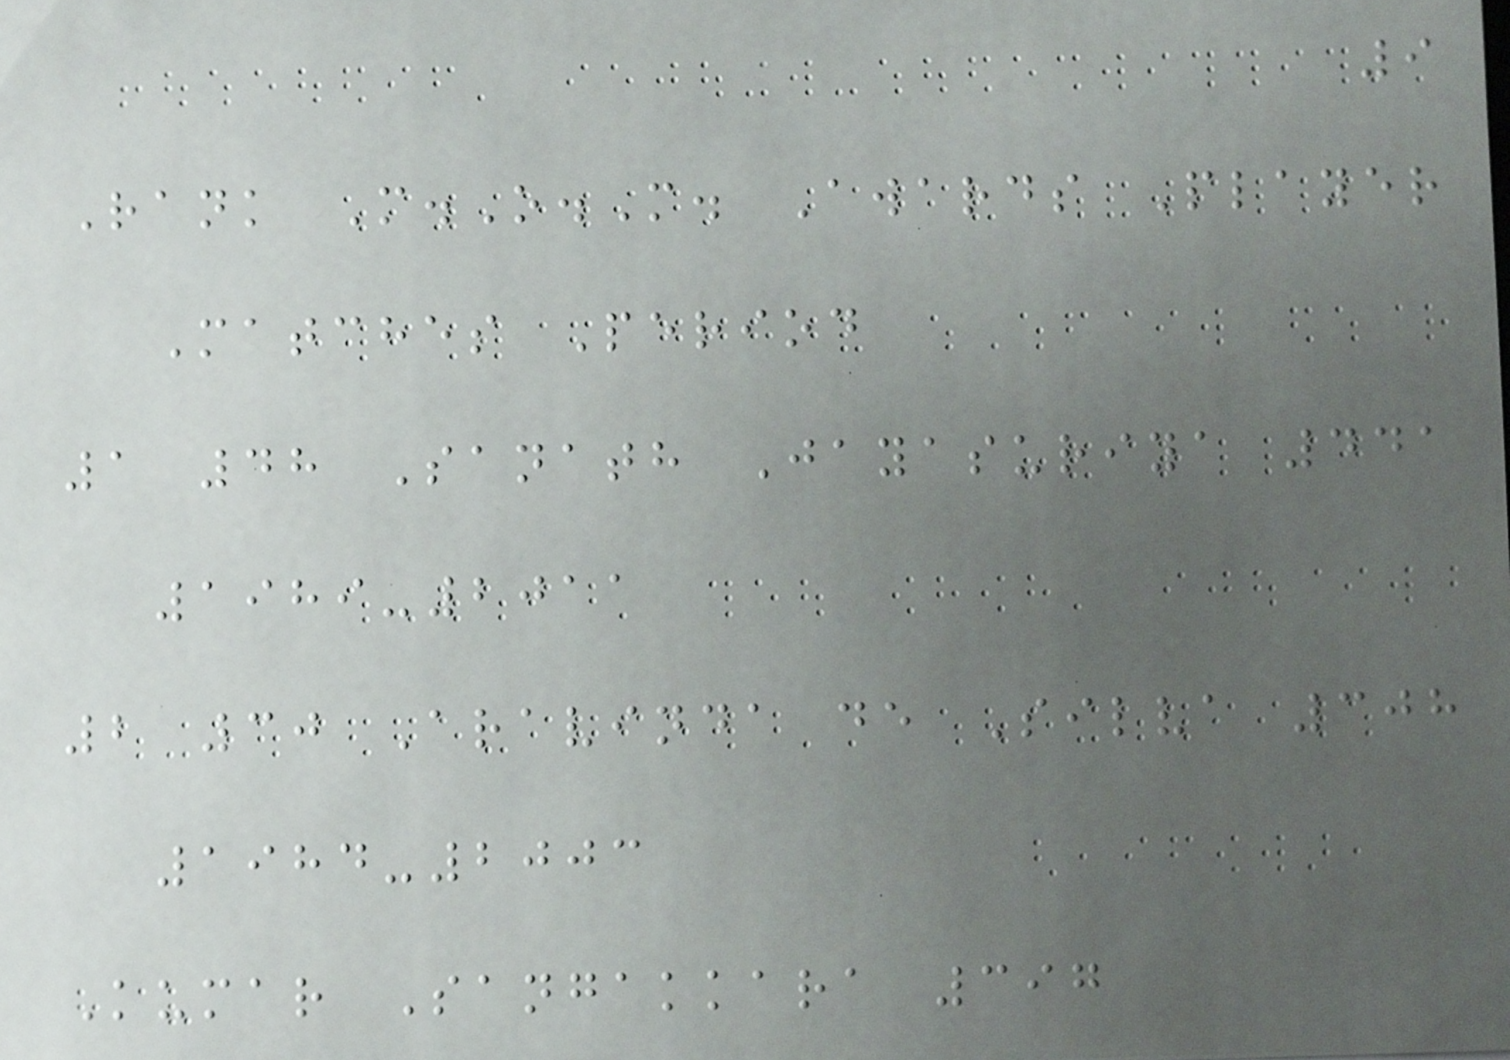9
Rank M.O.M. Awards Player
Matches Period
1 48 Sanath Jayasuriya 441
1989-2011
2 30 Aravinda de Silva 308
1984-2003
Kumar Sangakkara 397
